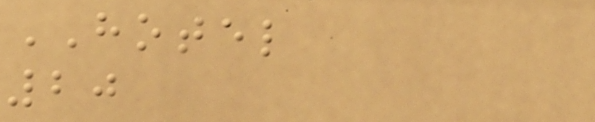HOTEL
20
